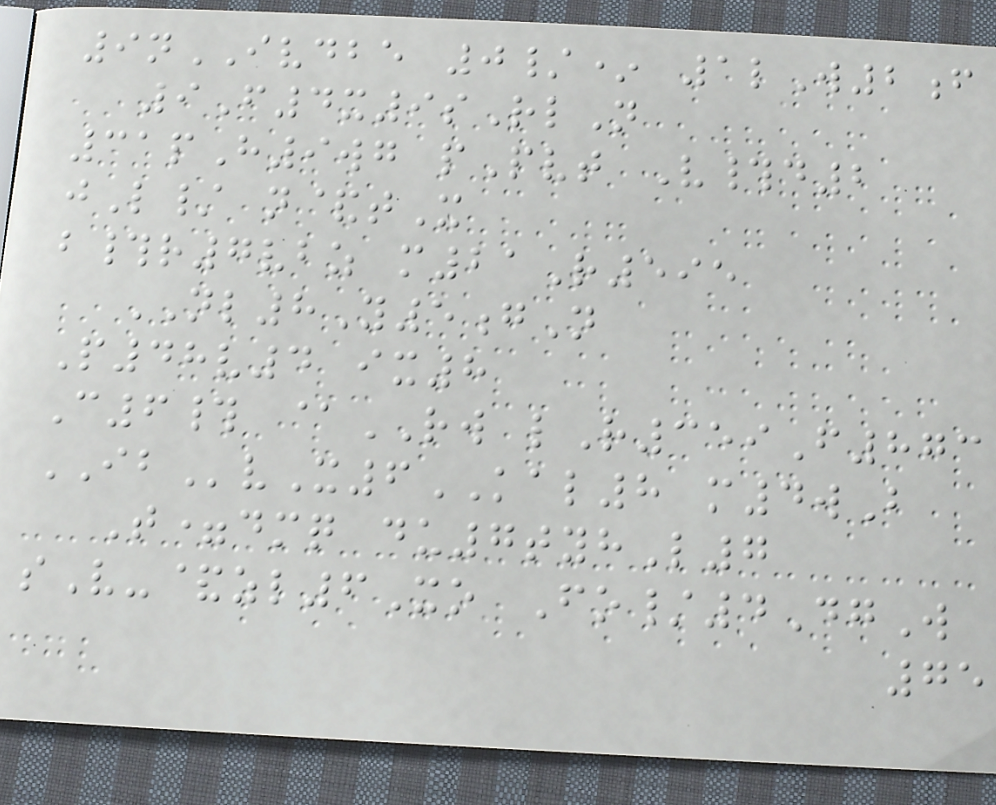9nIVDBE 0/* 1lW2f
9F4x9sRlN
31pH9wg pPvt V#d2
jL/ n&tX
b#r7vbz m21R595
NL8Y5gN
P48v4 ix8
C6# @RW lR359F873
IBvX6KAL8 m4wB
T=dmq du7tyhL7
sV-&zl6Xo Fo/4DgW
75
